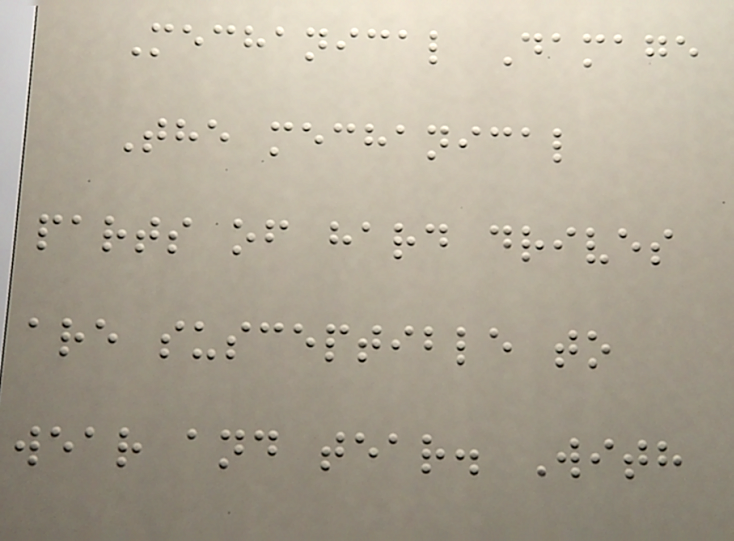Mechanical Damage
The mechanical
parts of hard drives
are susceptible to
wear and tear. With
